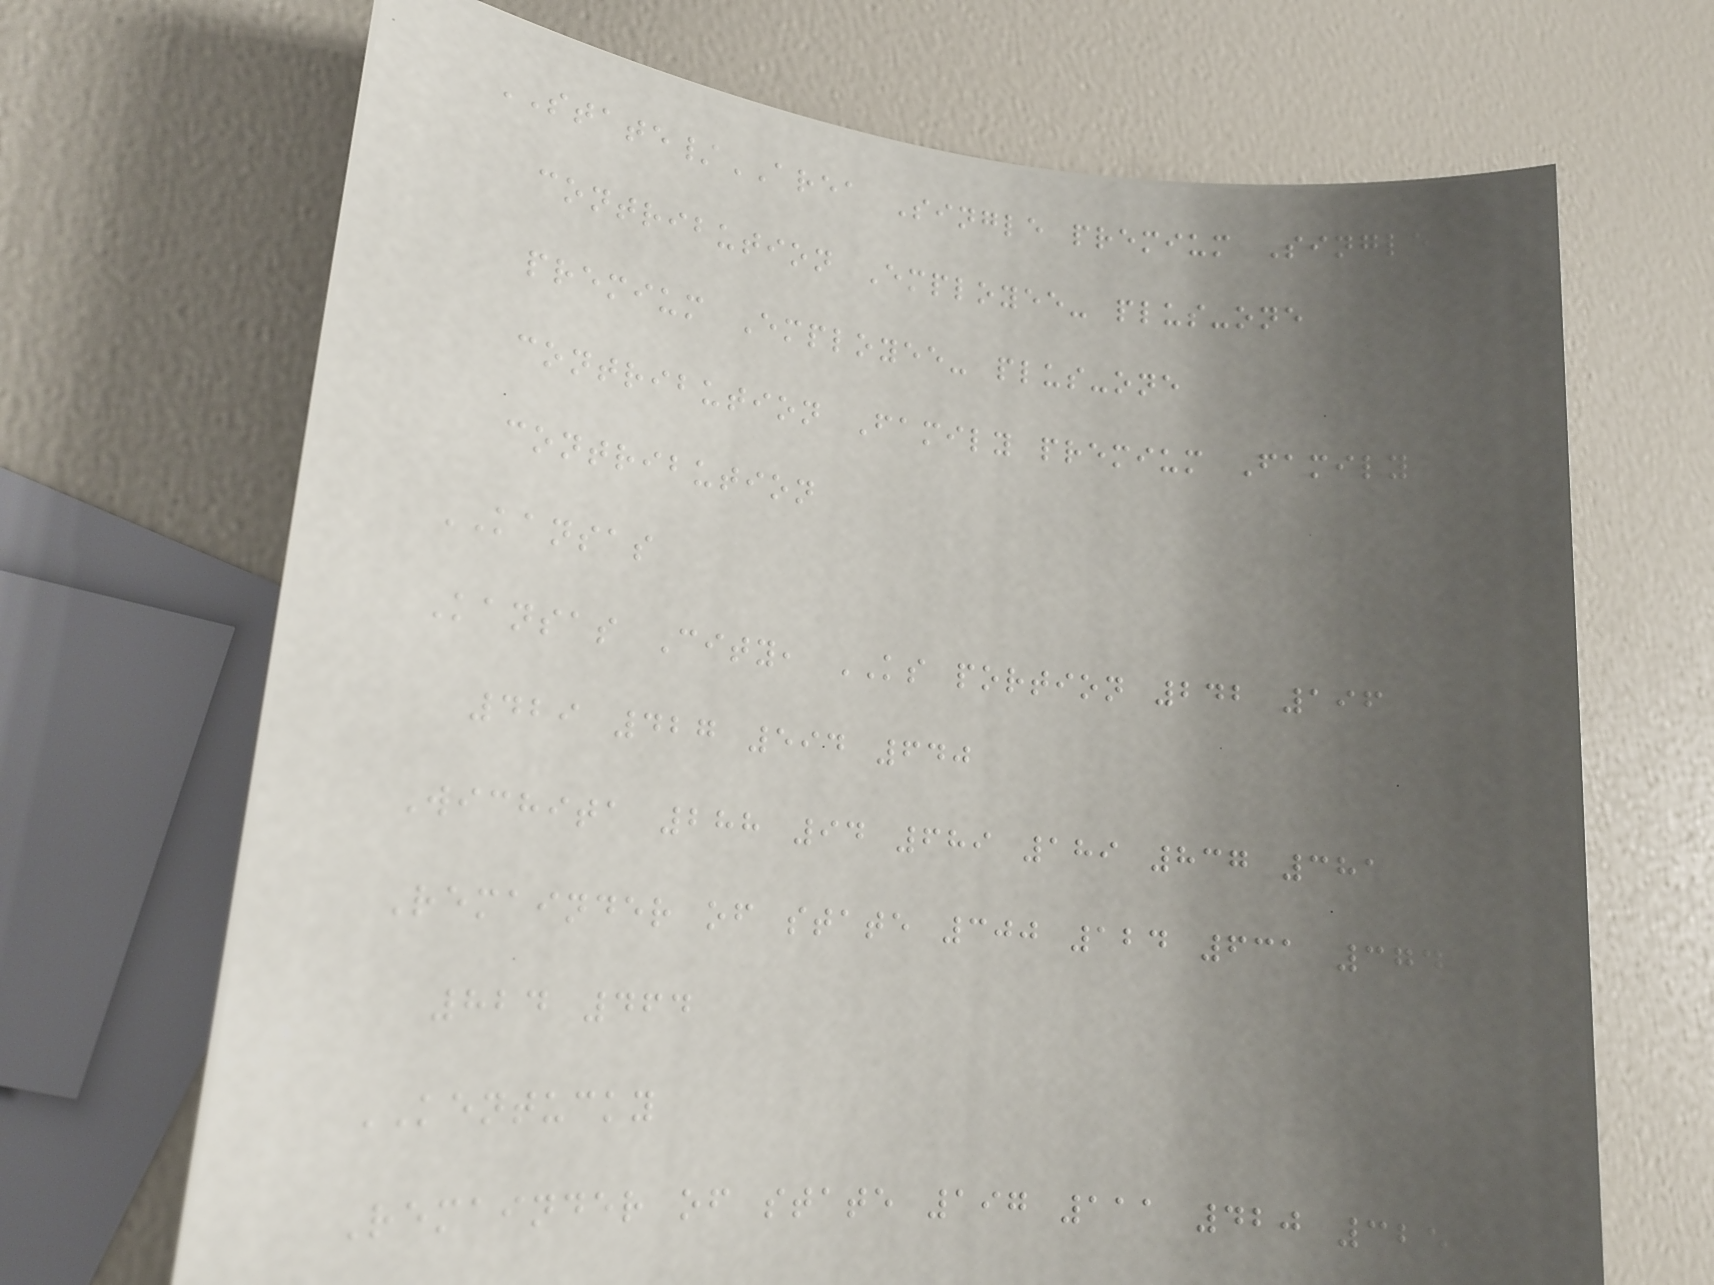STATE/AREA Single premium Single
contribution Employee- plus-one
premium Employee- plus-one
contribution Family premium Family
contribution
KANSAS
Kansas City, KS portion 242 196
429 427 594 640
Wichita 288 94 689 189 837 381
Remainder of state 300 124 631 374
824 464
KENTUCKY
Remainder of state 197 111 420 325
